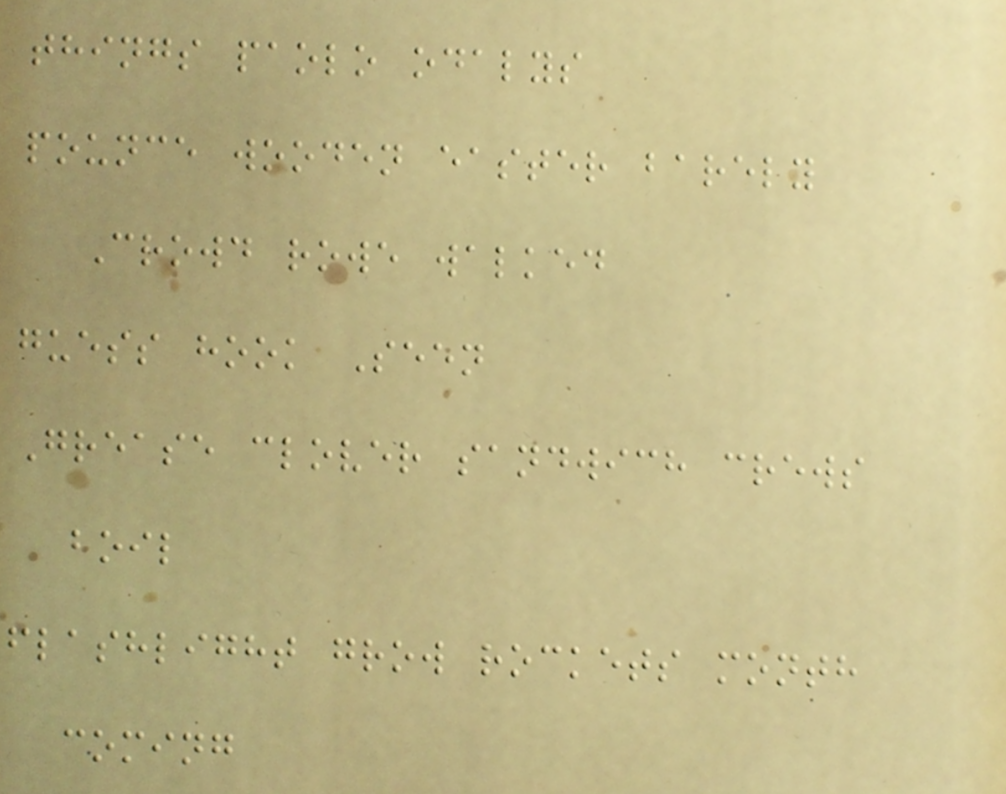things paolo odalys
pounce wooden easter barely
Crowd rowe walked
guess hook Seen
Grease clover sandwich crews
boil
flashlight grow rockets month
coming
